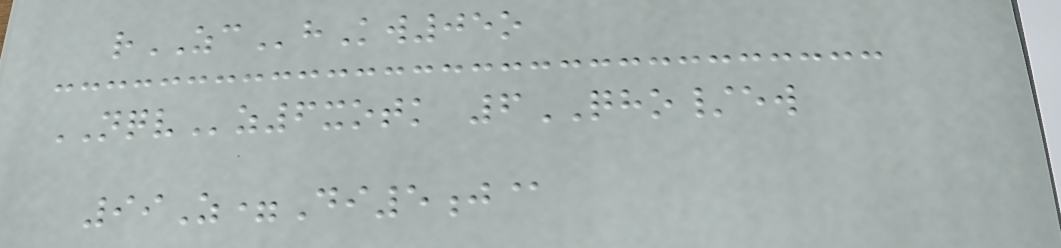rZChKw05o
NQVz6xotk 6QHO/ew
99Z=Di5j@
